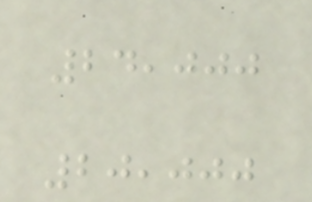24,000
20,000
